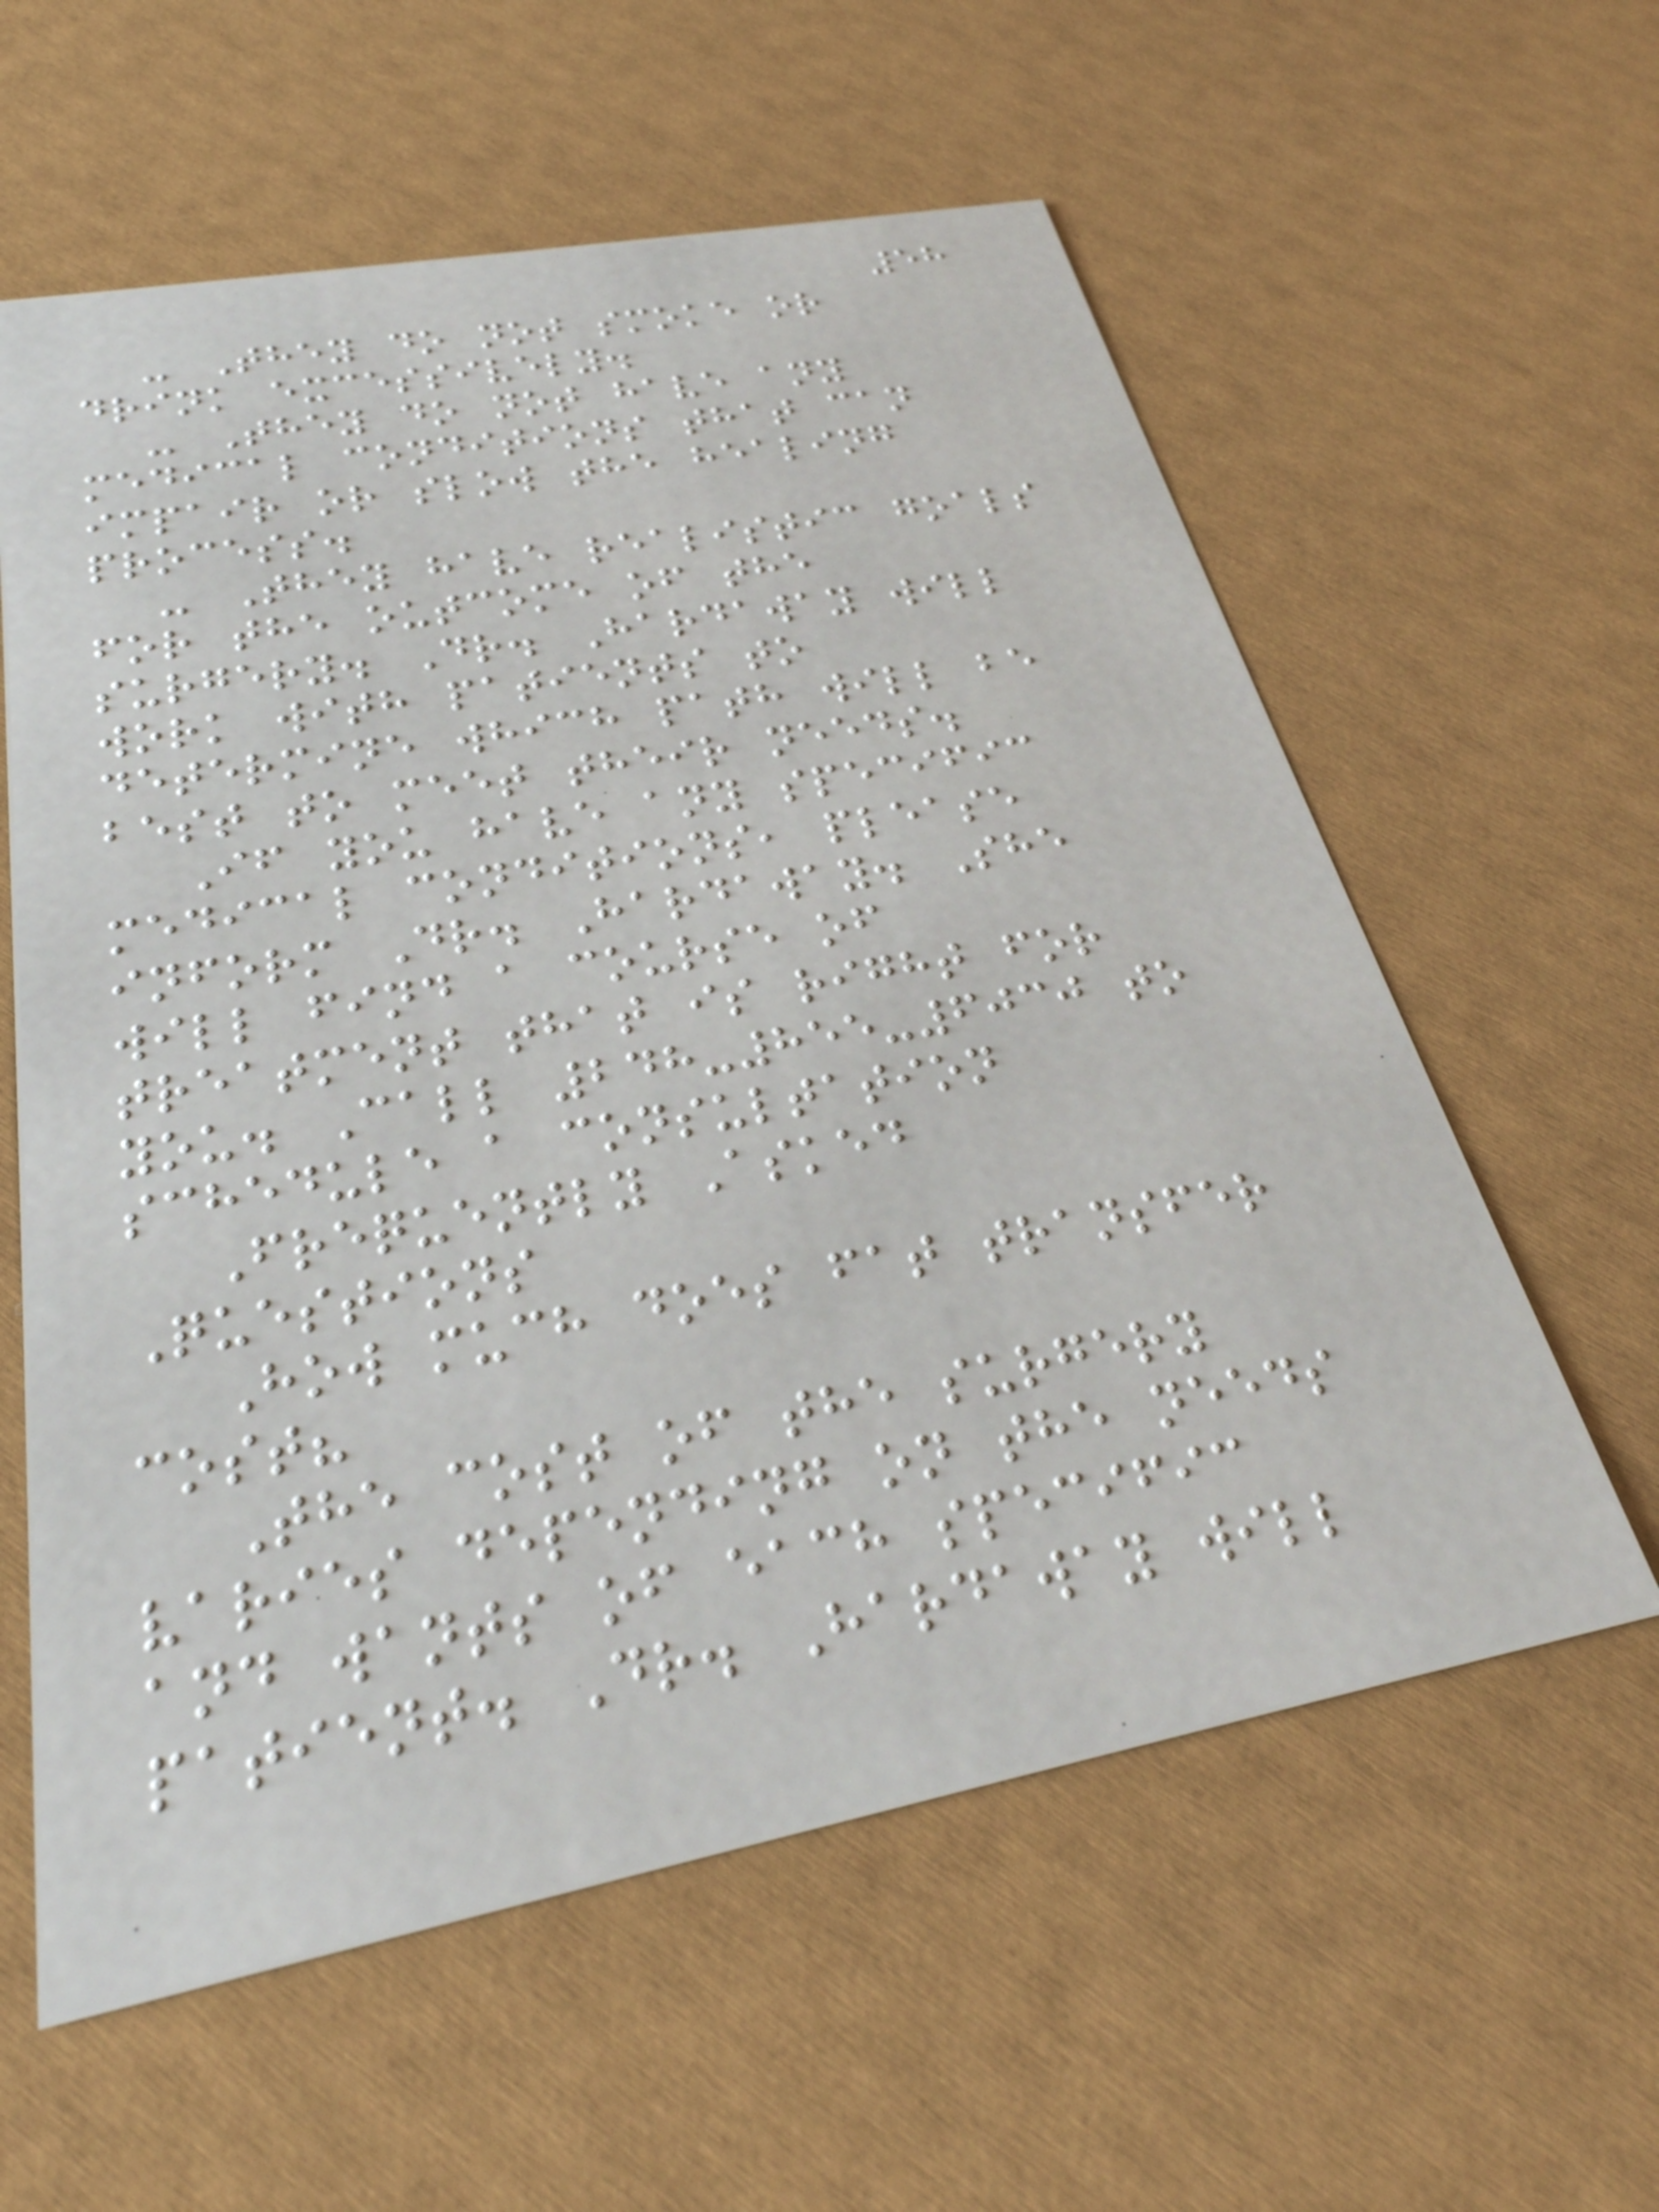58
- They do not smoke or
drink excessively.
- They do not have any
medical conditions that can
impair or slow the healing
process.
- They have realistic goals
for the outcome of the
surgery. Dr. Hardaway will
work with patients to
determine which path will be
best to meet their needs.
If you have any specific
medical conditions, please
inform Dr. Hardaway. She
will find a course of
treatment that is right for
you. Call 248-855-6030 to
schedule a consultation
Frequently Asked
Questions
How much does fat transfer
cost?
The cost of the surgery
varies depending on the needs
and wants of each specific
patient. Dr. Hardaway will
